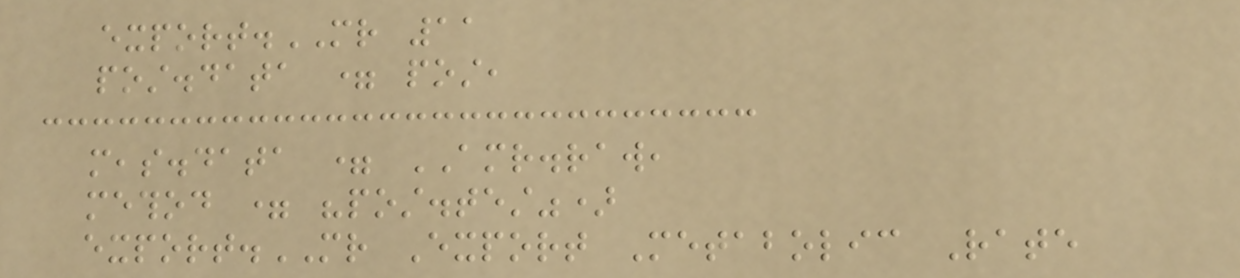export.MR 11
post.data = post,
meas.data = AMR.raw,
method = "post.test")
export.MR Export Metabolic Rate
